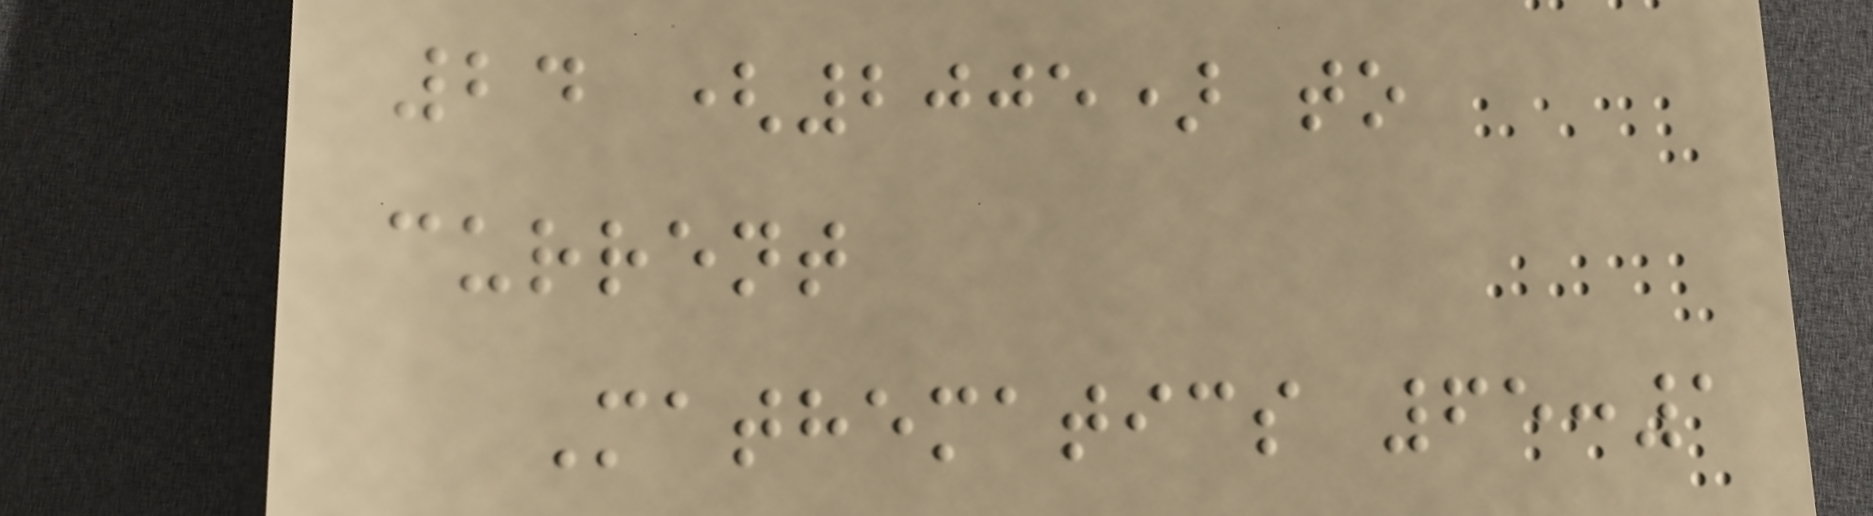24 (2005) to
current
Mathematics 65:1
